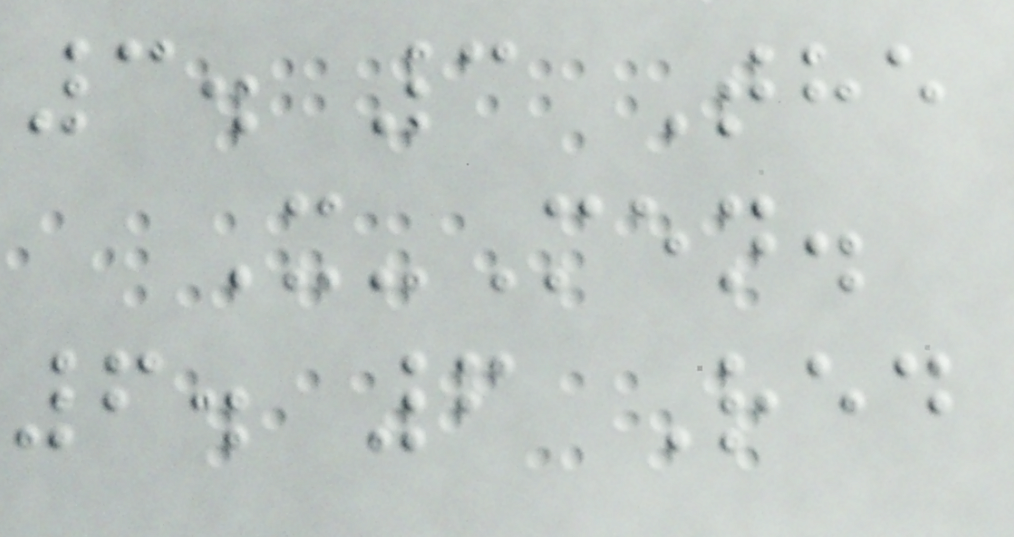3. 3 The
X-Men.
6. 6 Red
